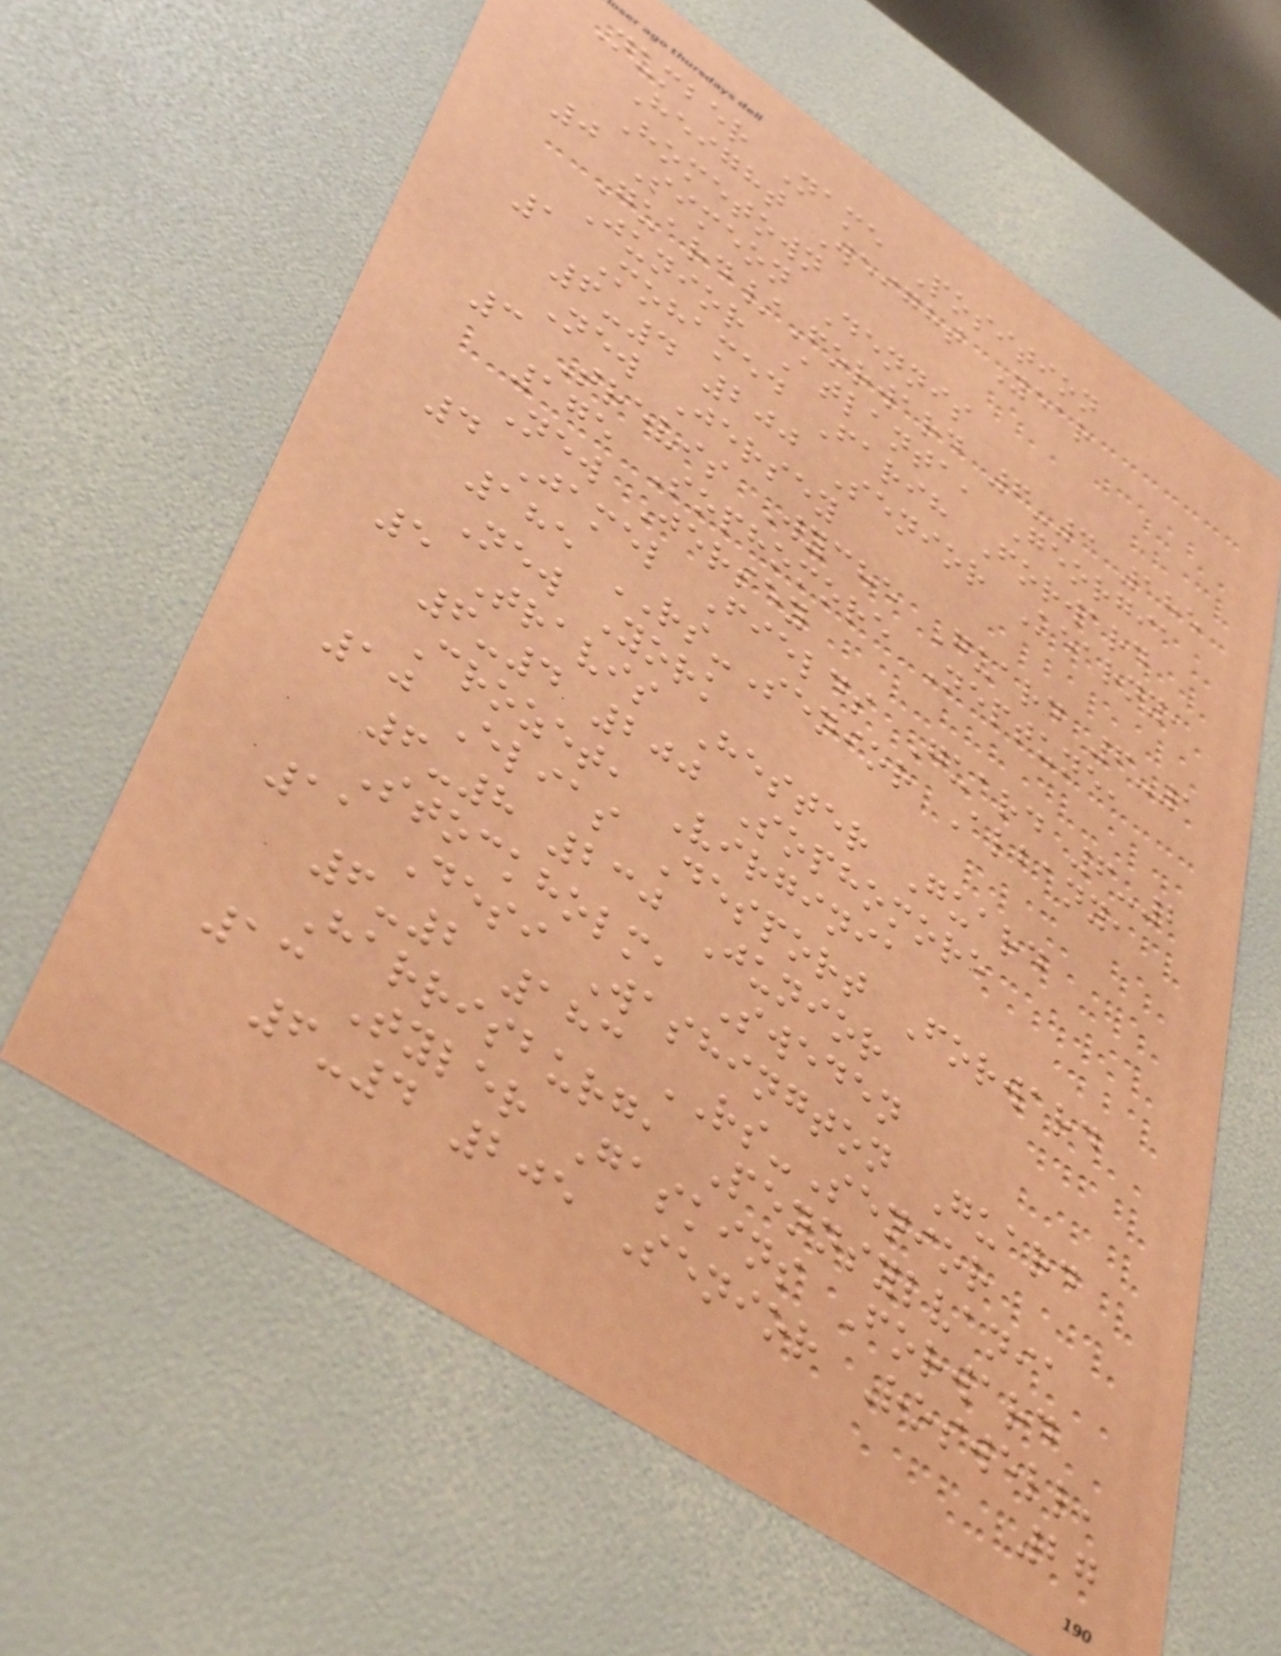Number Name Position
Height Weight Year
Hometown
0 Simeon Dennis
Guard/Forward 6-3 185
Junior Atlanta, Georgia
1 Mohamed Farih Forward
6-4 200 Senior Kearny,
New Jersey
3 Trevis Wyche Guard 6-1
175 Sophomore Neptune,
New Jersey
4 Jamel Fields Guard 6-2
185 RS-Senior Albany,
New York
5 Travis Hester Guard
6-4 200 Sophomore
Crozet, Virginia
10 Elias Desport Forward
6-8 230 Junior
Stockholm, Sweden
11 Desi Washington Guard
6-2 183 RS-Senior
Harrisburg, Pennsylvania
13 Tyler Gaskins Forward
6-4 205 Senior Roswell,
27
